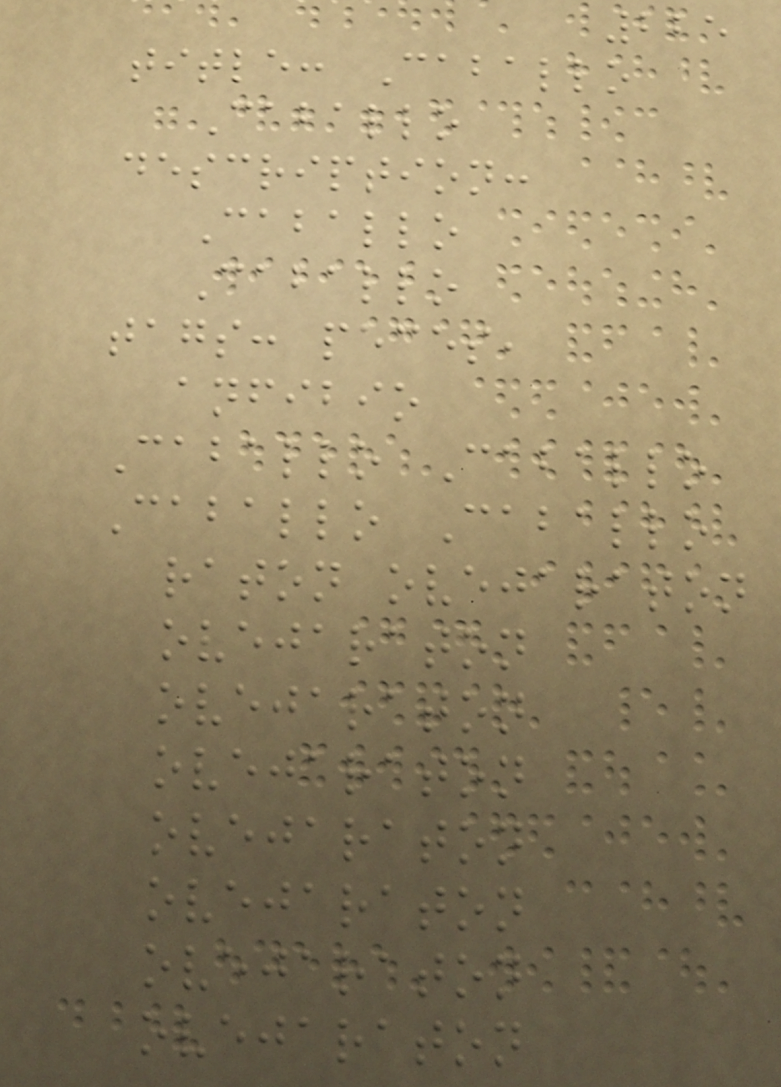225
title: Caballo
Caballo
description:
Caballo
Caballo
tags: peces,
anfibio
Caballo Caballo
Caballo Caballo
raton ovejaraton
ovejaraton
ovejaraton
ovejaraton
ovejaraton
ovejaraton
ovejaraton
ovejaraton
